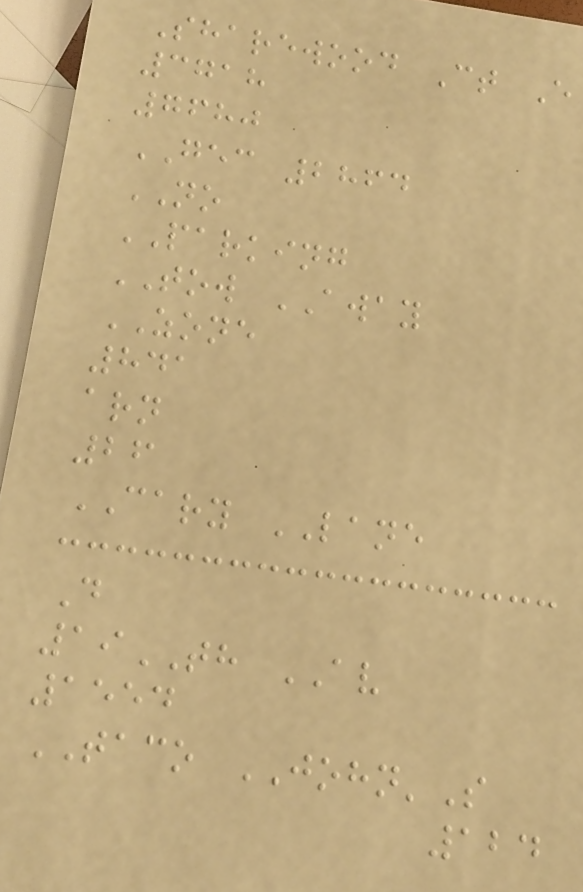Sharewood Ct E
3718
7680
GEC 2864
NO
PARKING
TOW AWAY
ZONE
841
arn
26
CARY LANE
D
19TH AV
1554
TACO JOHN'S
124
